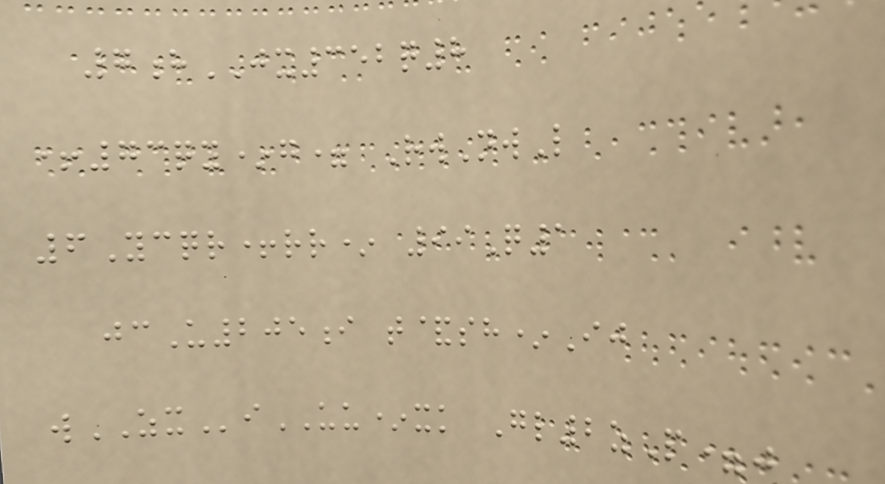7hJX352q8
+73qy*g= RwNwL
6Ycqr+rr* 99Q1
jcU205i t&sh*Ij
wZXiUU*xk Gl2zP=j
